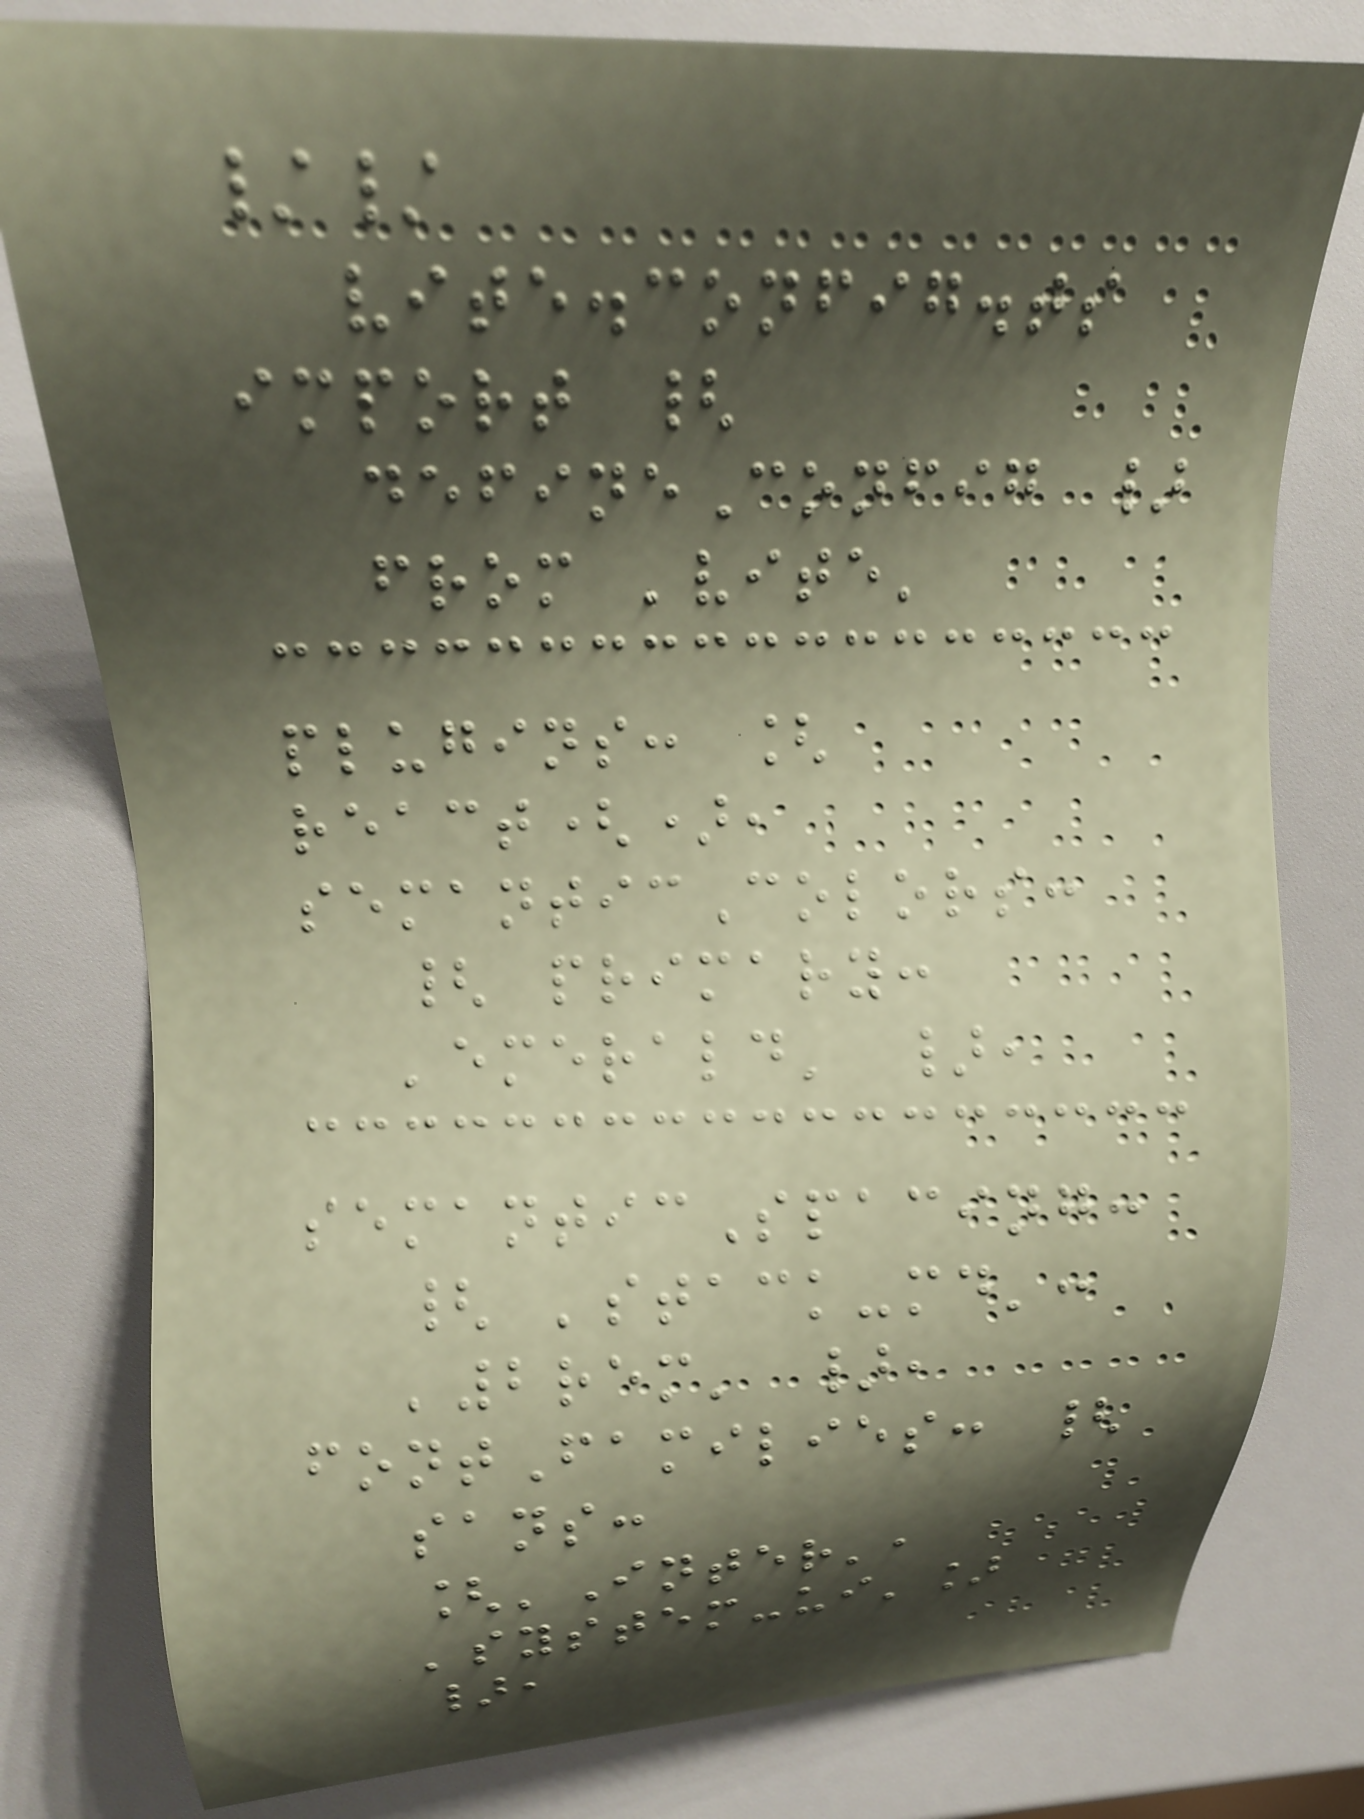//
vite.config.ts
import {
defineConfig }
from 'vite'
plugins: [
react(),
semanticColors:
{ primary:
'emerald' },
semanticSpacing:
{ 'stack-md':
'2rem' },
fontFamilies: {
sans:
['Inter',
'system-ui']
},
